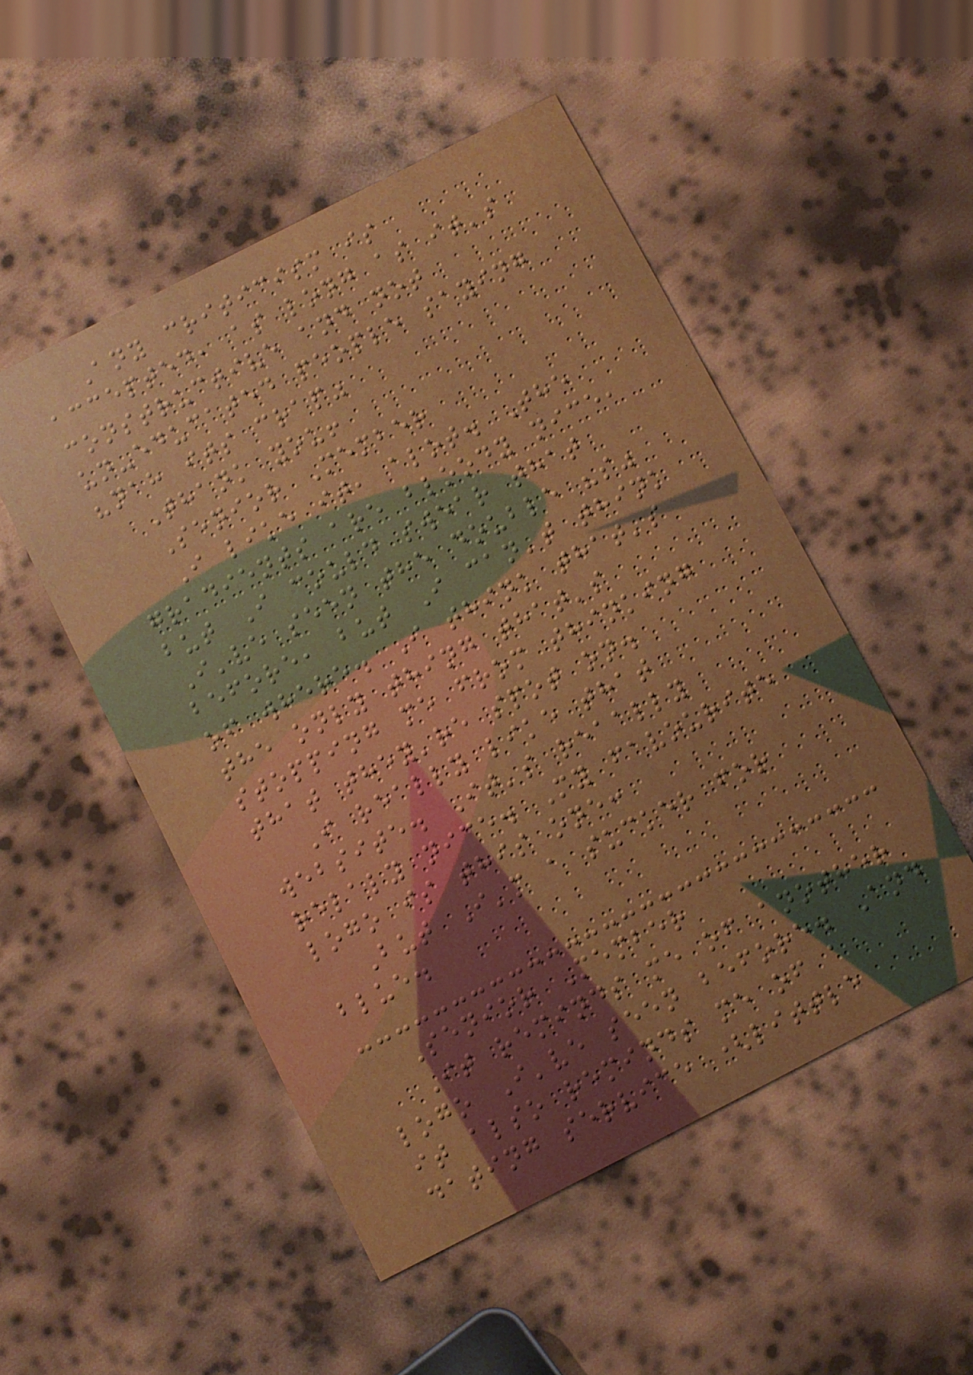Any criticism is
accepted, as long as it's
constructive and not
un-educated people saying
"nah its crap"
Thank you!
Senior Member
I like it, alot. The
gradients are bloody nice,
but I could swear that
I've seen the double "s"
before, but I can't think
of where. I think that's
the only thing that's
stopping me from thinking
that they're spot on.
I really like that
website. It's reaally
relaly nice. My favourite
logo is this one:
But I'm a sucker for
blue.
Senior Member
It reminds me of another
logo I've seen before. And
it also reminds me of a
dating service (little
